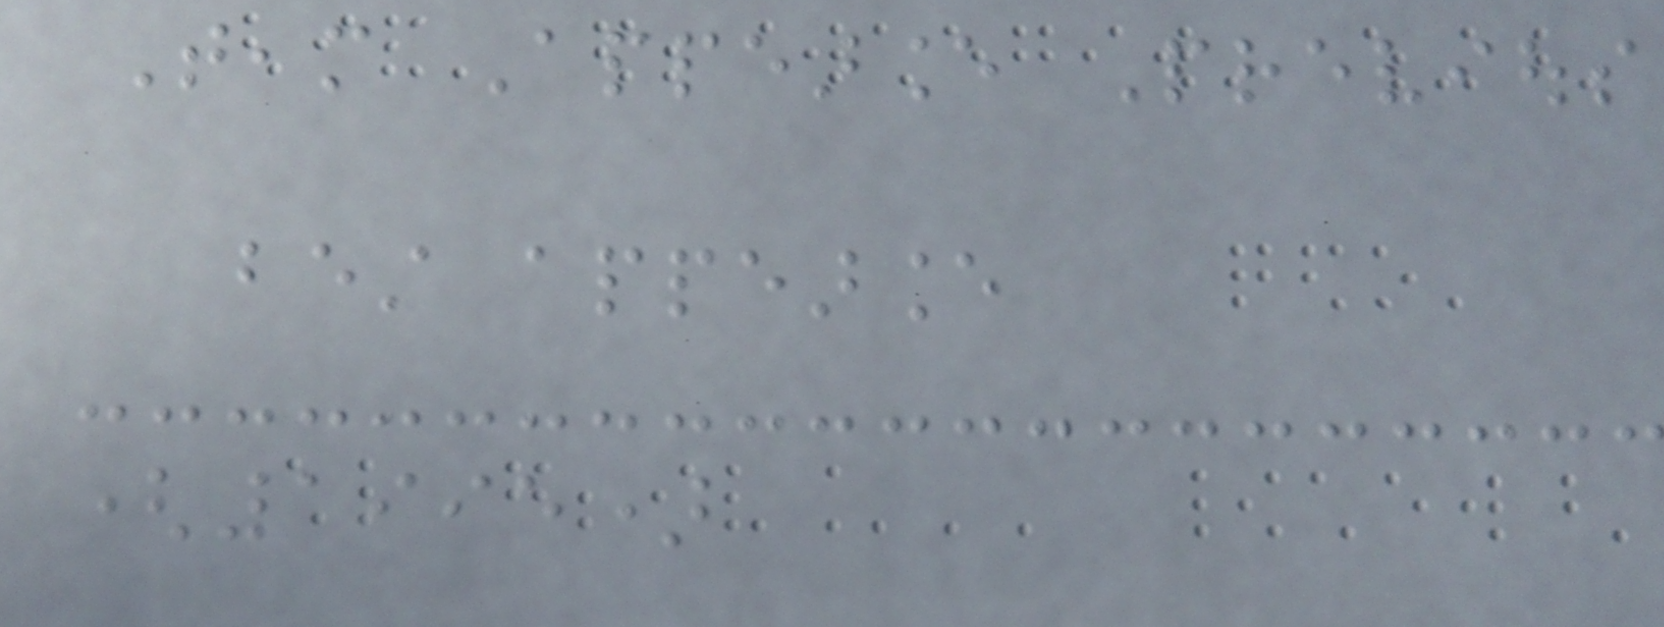Team Appearance Previous
best appearance
(1995)
